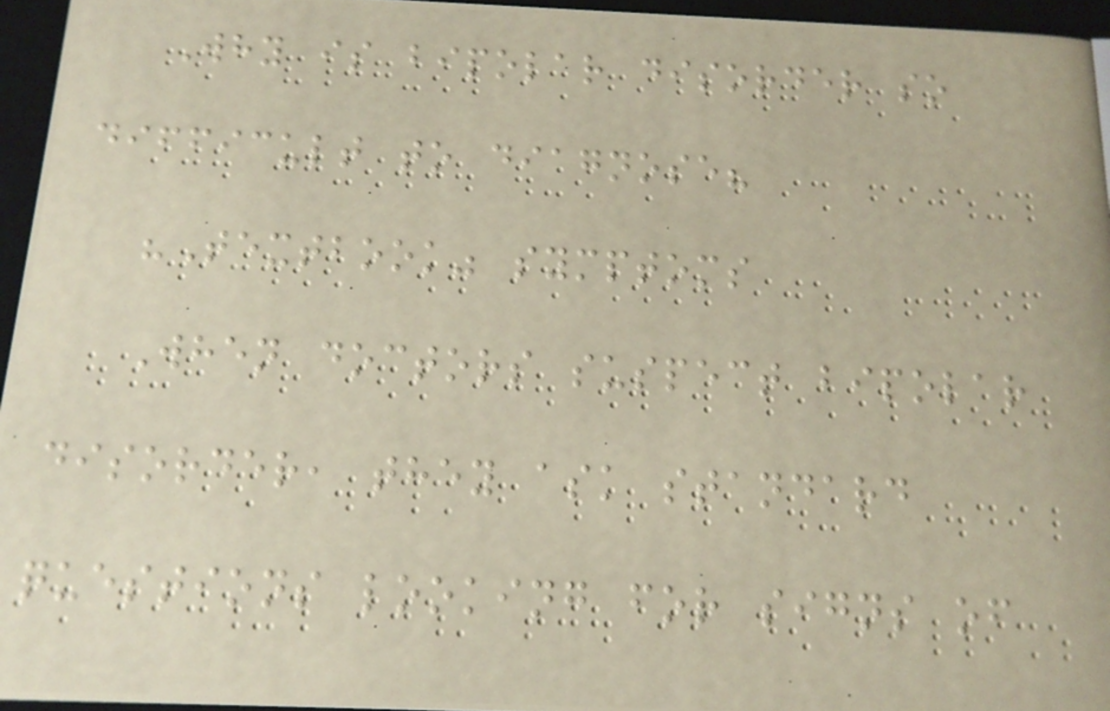Why is bipolar disorder so
difficult to diagnose?
"Textbook" symptoms
When doctors suspect bipolar
disorder, they ask standard
questions looking for signs of
